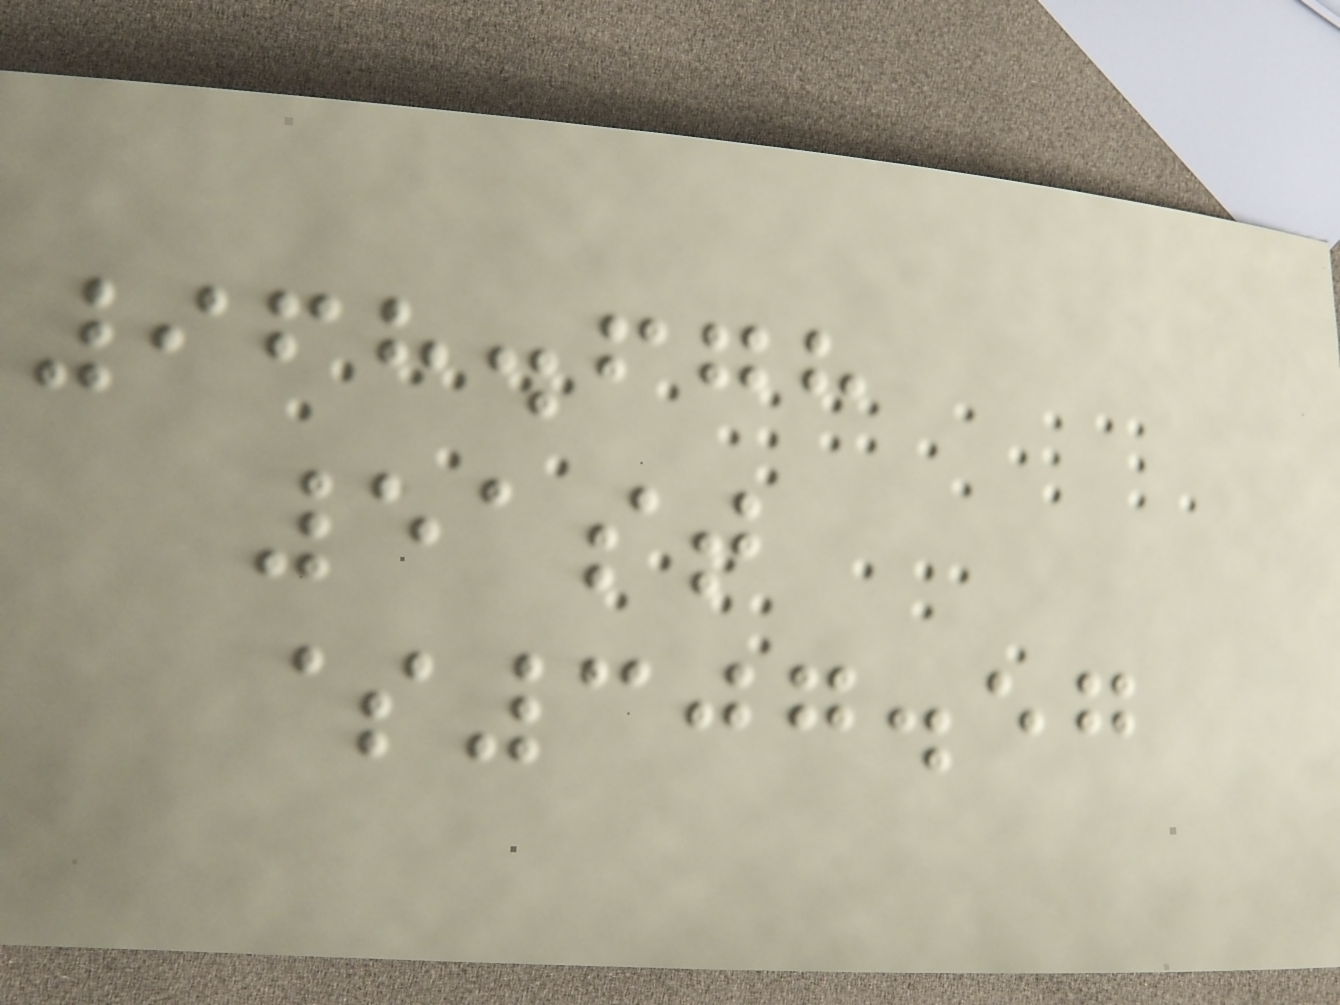968.678
51st
$307.57
